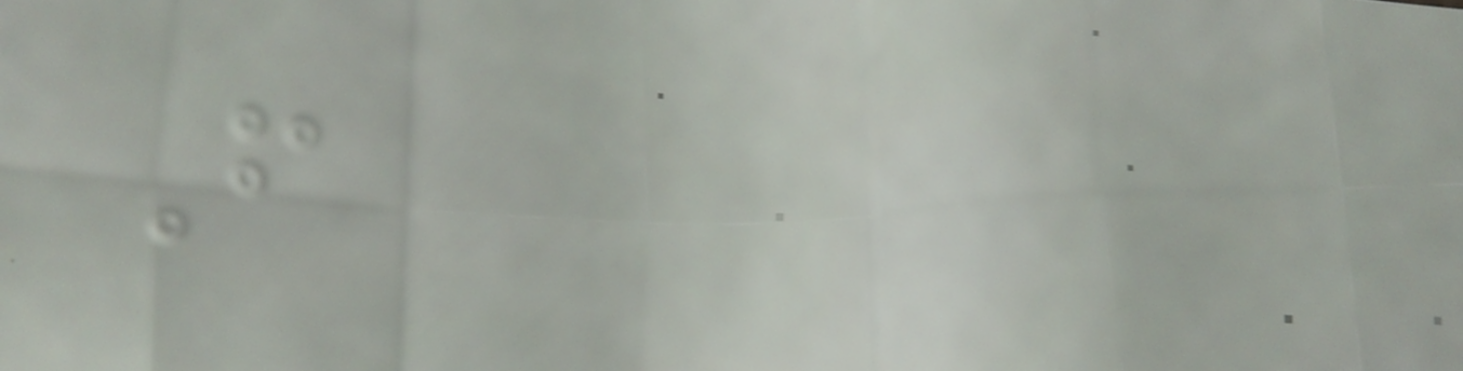F
